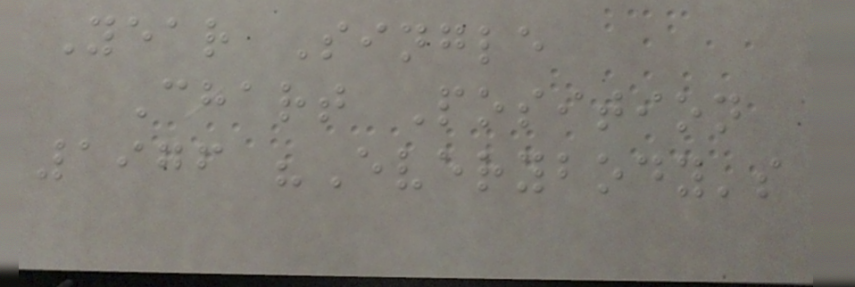Year Single
Chart Position
1976 "Everybody's
